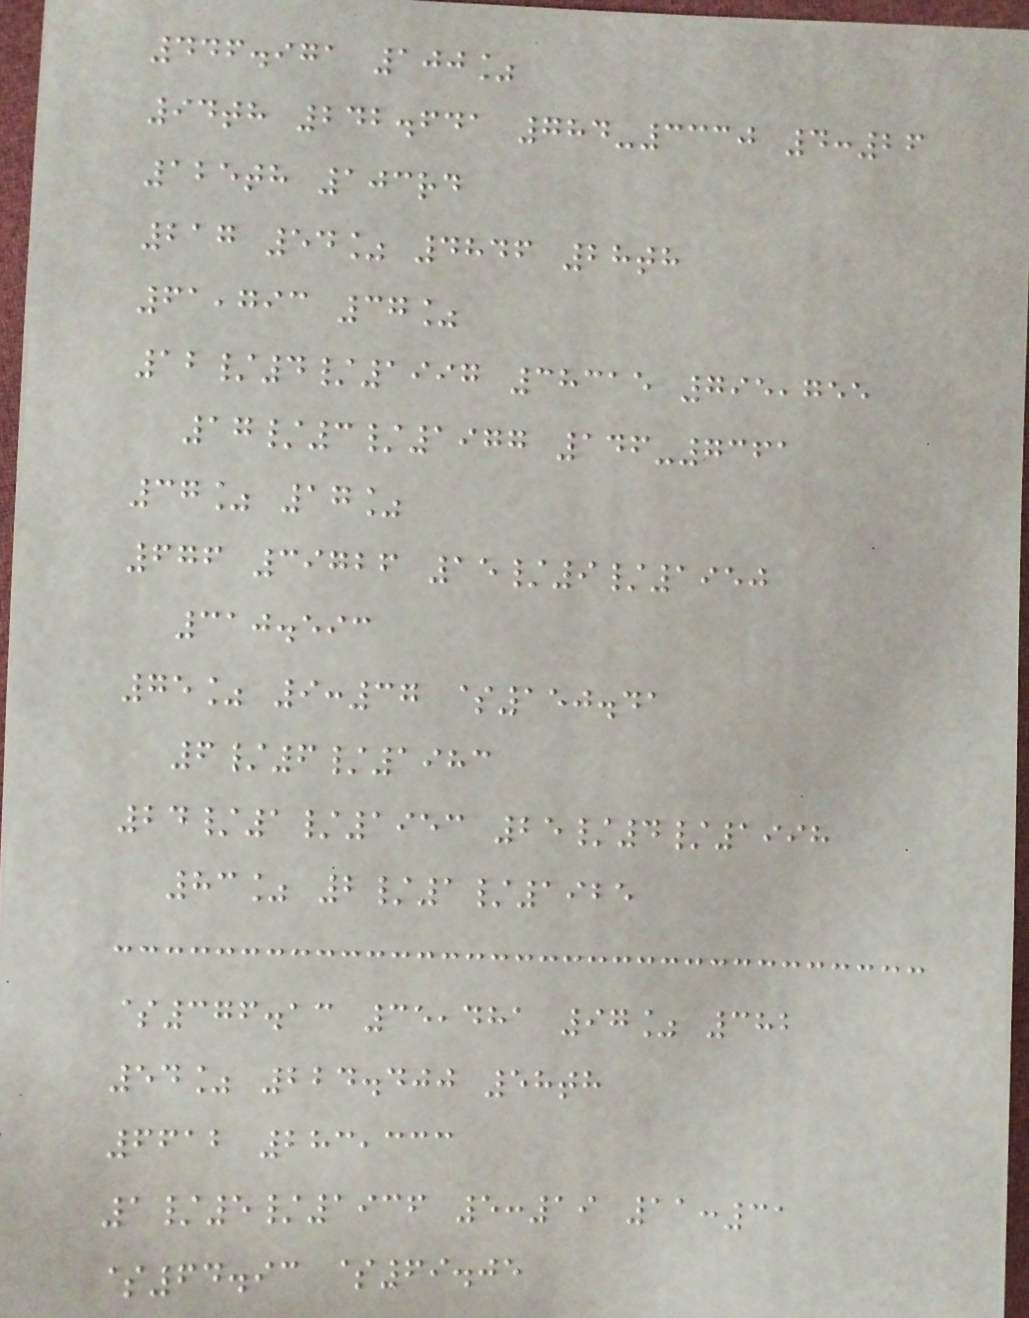446.971 100%
94th 242.641 784-3330 4:26
125th 103rd
217 54% 4846 28th
61,793 37%
12/4/1997 38315 795,755
17/3/1977 146-7361
37% 17%
676 39726 15/9/1950
310.593
75% 9:37 $150.41
6/6/1983
24/1/1953 25/4/1998
83% 2/1/1925
$376.13 35,481 97% 382
54% 224.400 58th
6612 283,333
1/5/1936 5:19 11:31
$64.93 $69.05
